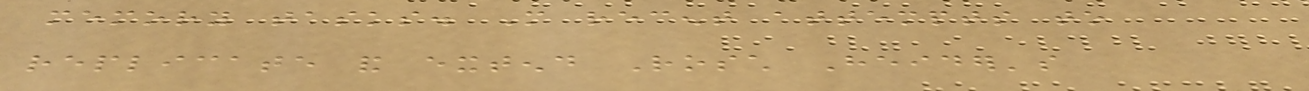memory tasks. More recent attempts to
replicate and extend Rosch Heider's
